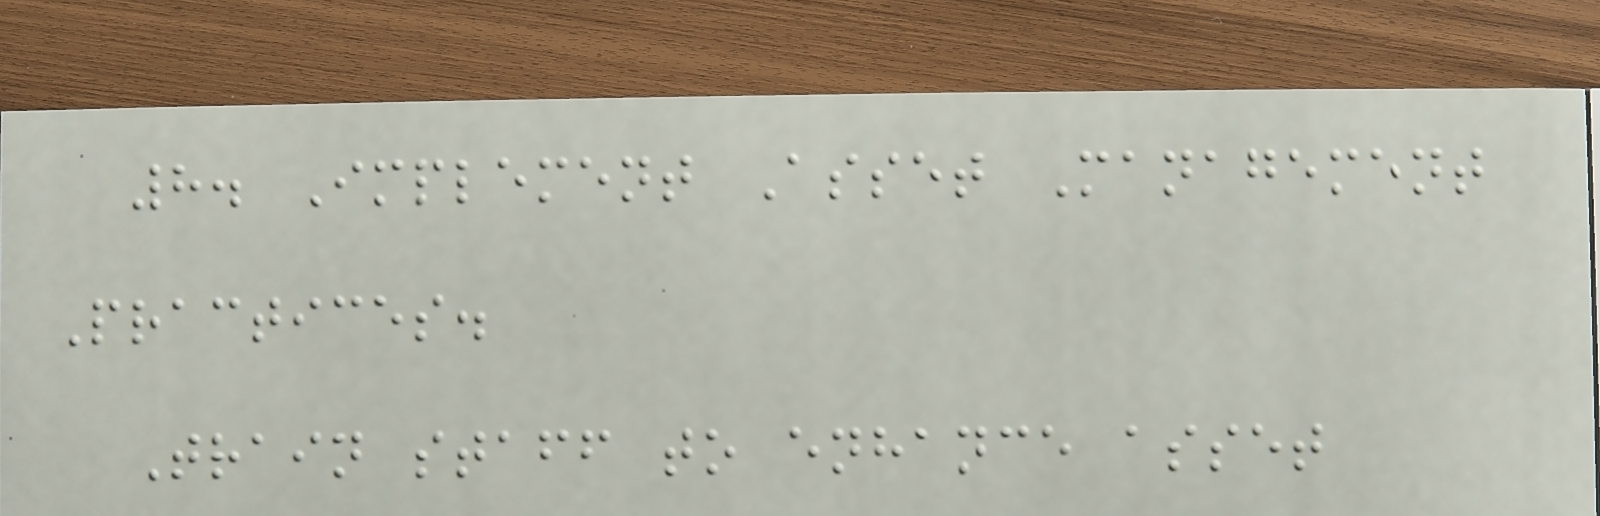8. Implement Asset Management
Practices.
Train staff to enhance asset
